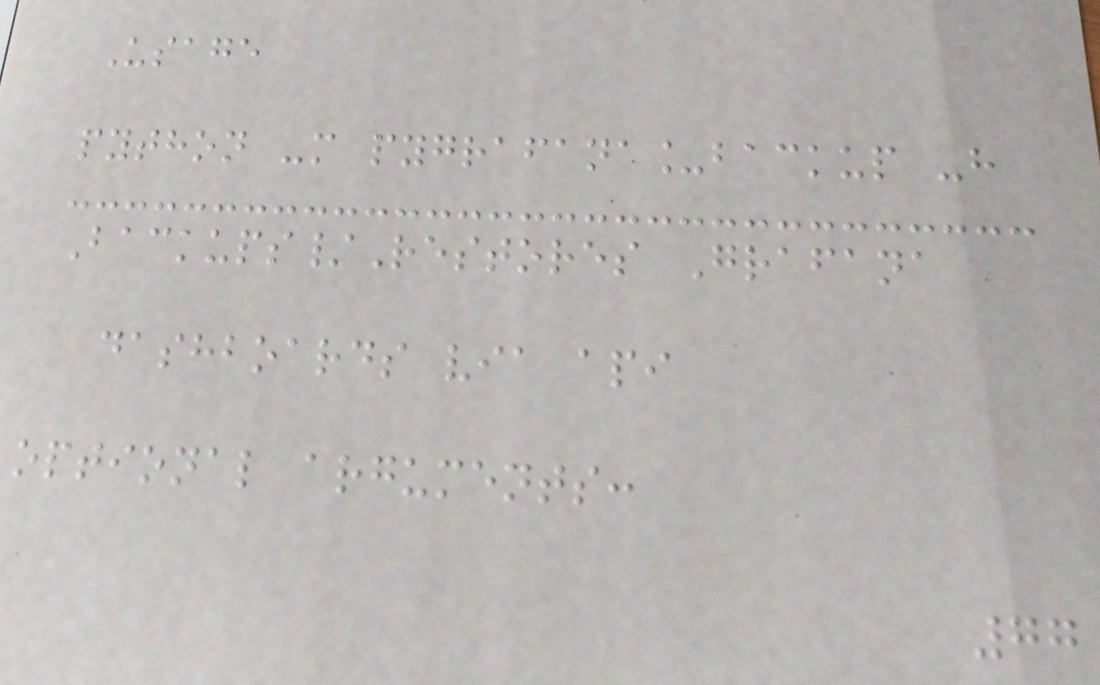Usage
python -m pygrafana_backup -h
Backups/Restores Grafana
dashboards via api
optional arguments:
77
